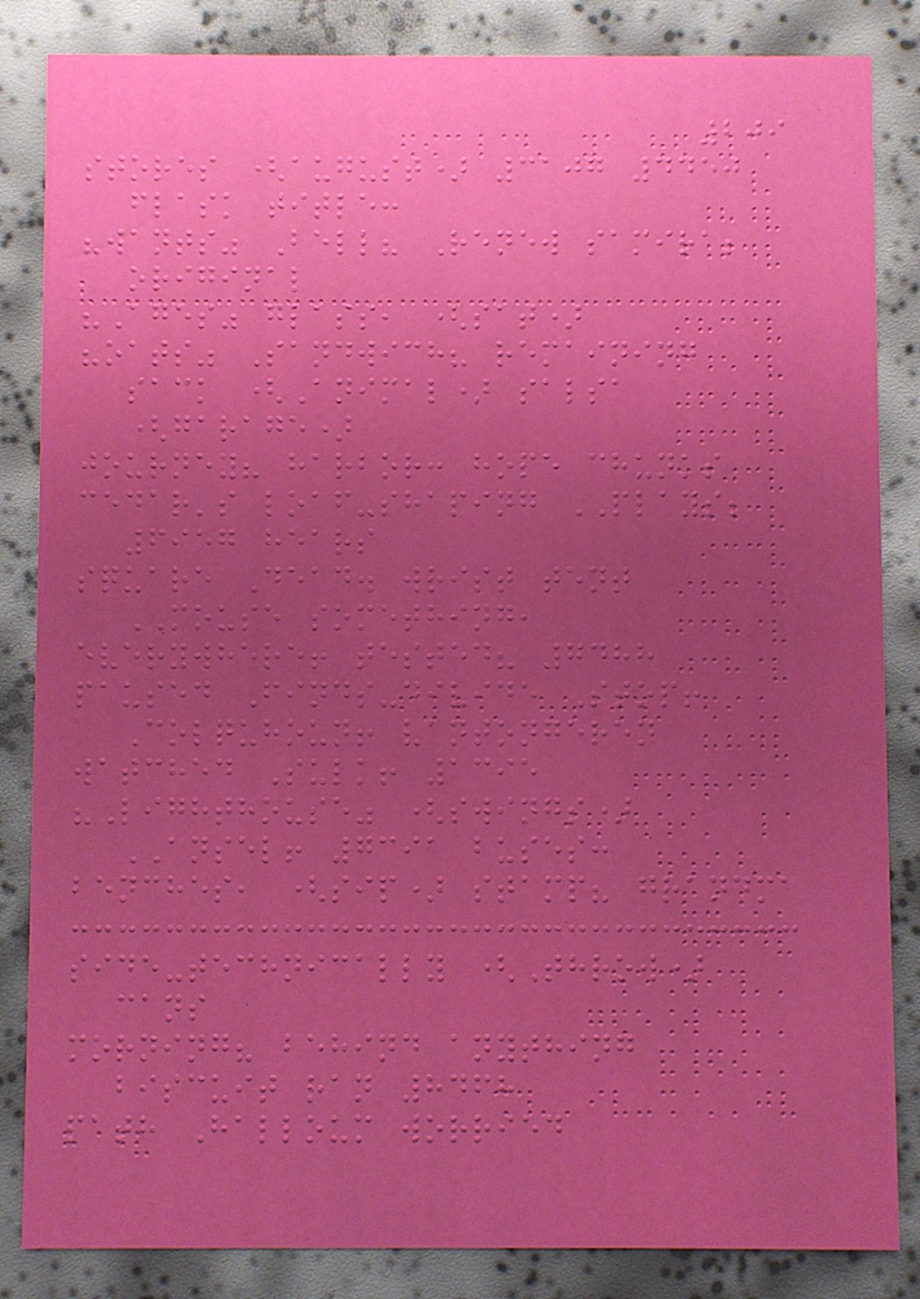209
stores (august) 3107 4450
flask title:
"wants" Bell? Renew samira;
original
"Ages" glass, (sat)
"oats" Sandwich? remaining
sack (Animal) salsa
(garage)
journey? harbor: hope chunks
cedar's loaf-shaping PLAYS;
6957 hears
square Dead. wrist tent
MOUSE something,
everywhere! tested? 7488
paused Finds-divide Stop!
Colquhoun! vantongeren
watched Sulk! 1395
"Lighthouse" (swings)
ANSEL! 7391 buses:
benches, (sip) stamp? grandma
side-technically (Throw)
cans
morning? behind anything
biscuit ran 8468
path Halloum worried
